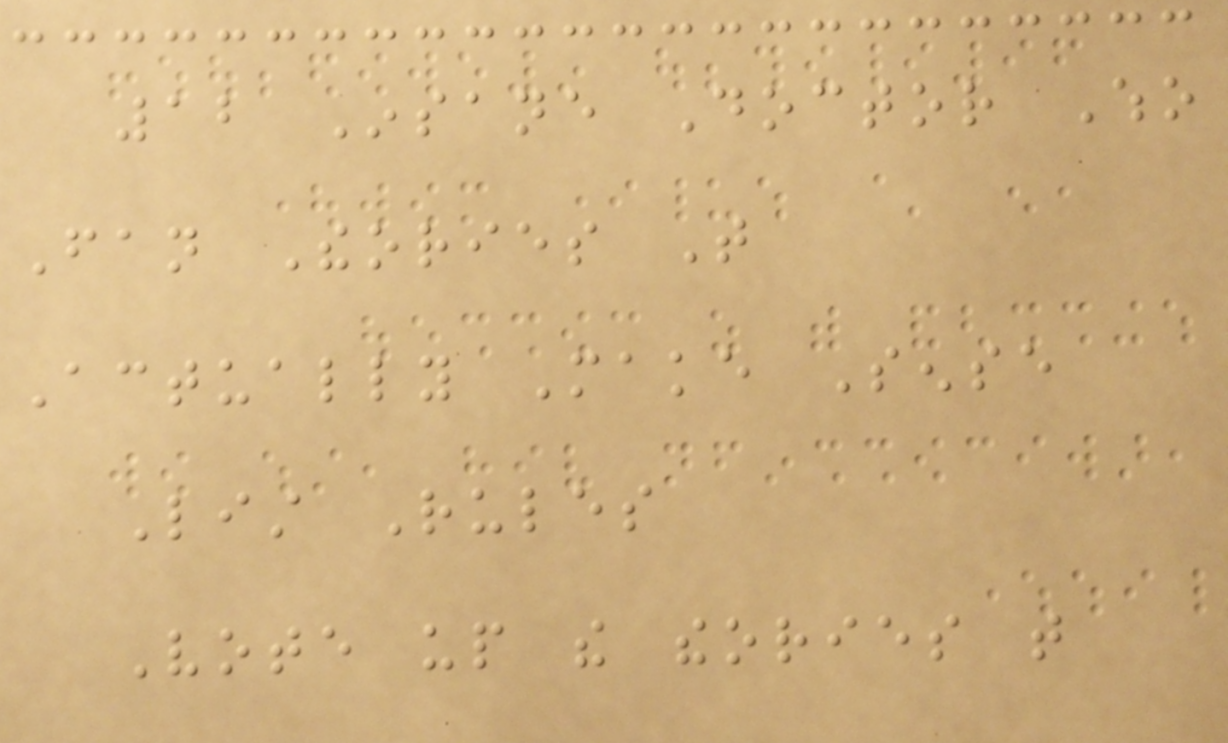12 Insane Doctor Who
Fan Theories That
Actually Make Sense
List Rules
Vote up the theories that
